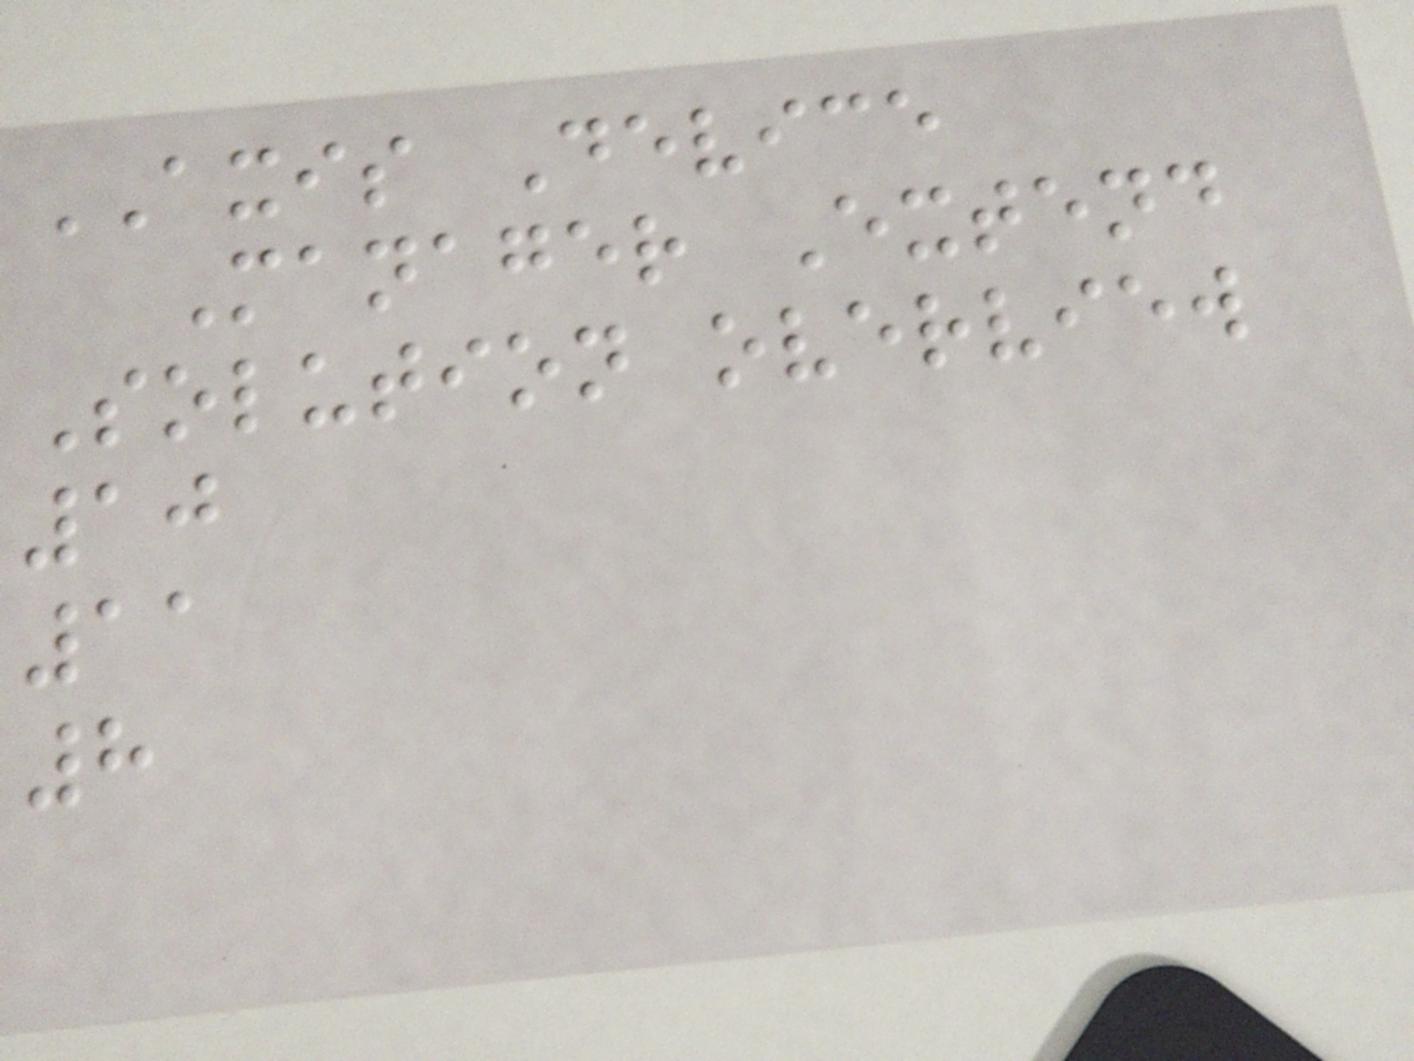AXIS Device
Manager Extend
Solution overview
10
11
8
